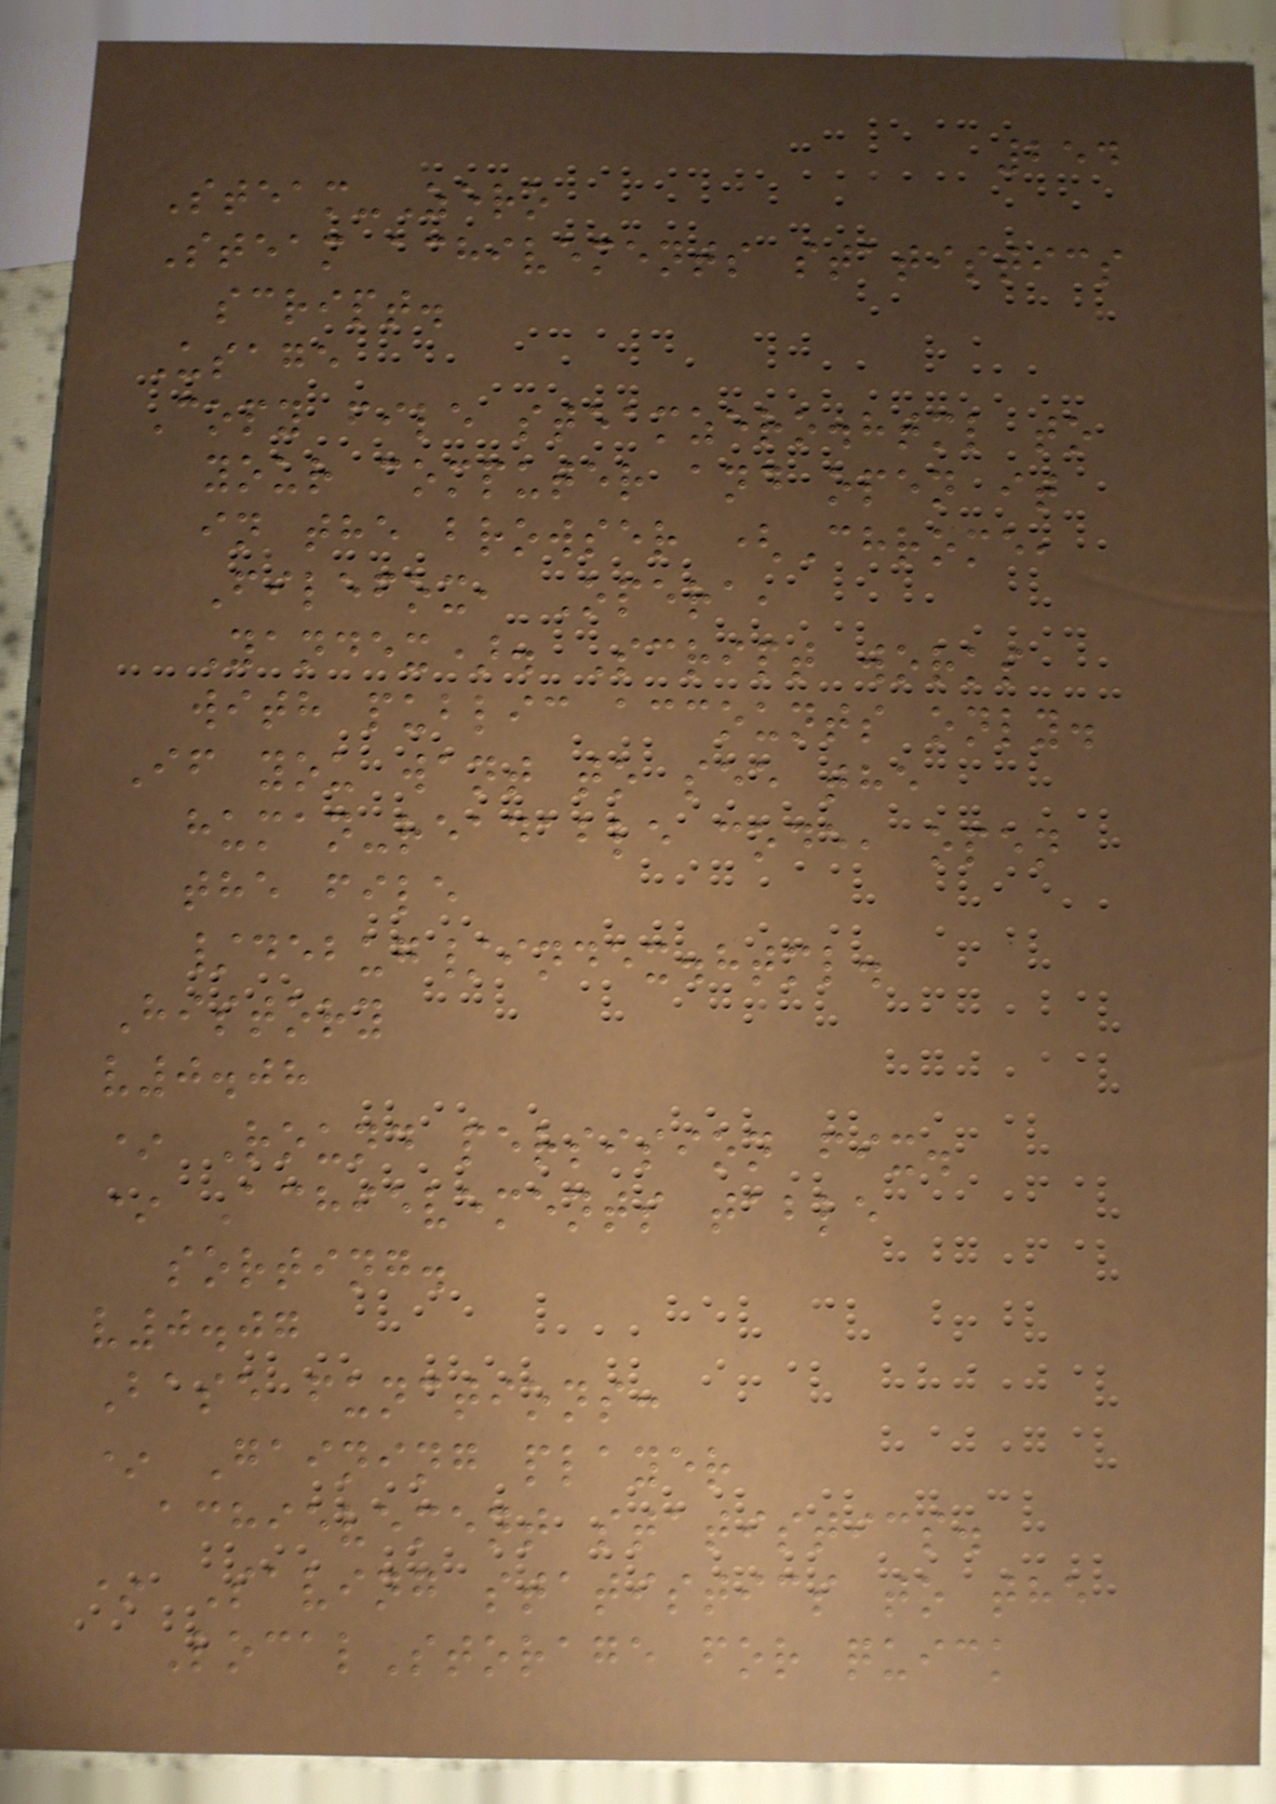254
Steam-Zero
Steam achivements statistics
script.
Usage
Copy file steamzero.html to
your computer and open it
in the browser (Chrome,
Filefox, Opera,
Yandex). Script works
with public accounts only.
If you want to see the
human-readable code, open
the file
/debug/index.html.
History
v0.08
* Round persision fix.
* Achievements table
sorting.
v0.07
Base functions:
* Gaining player
achievement statistics.
* Saving statistics to the
LocalStorage for quick
